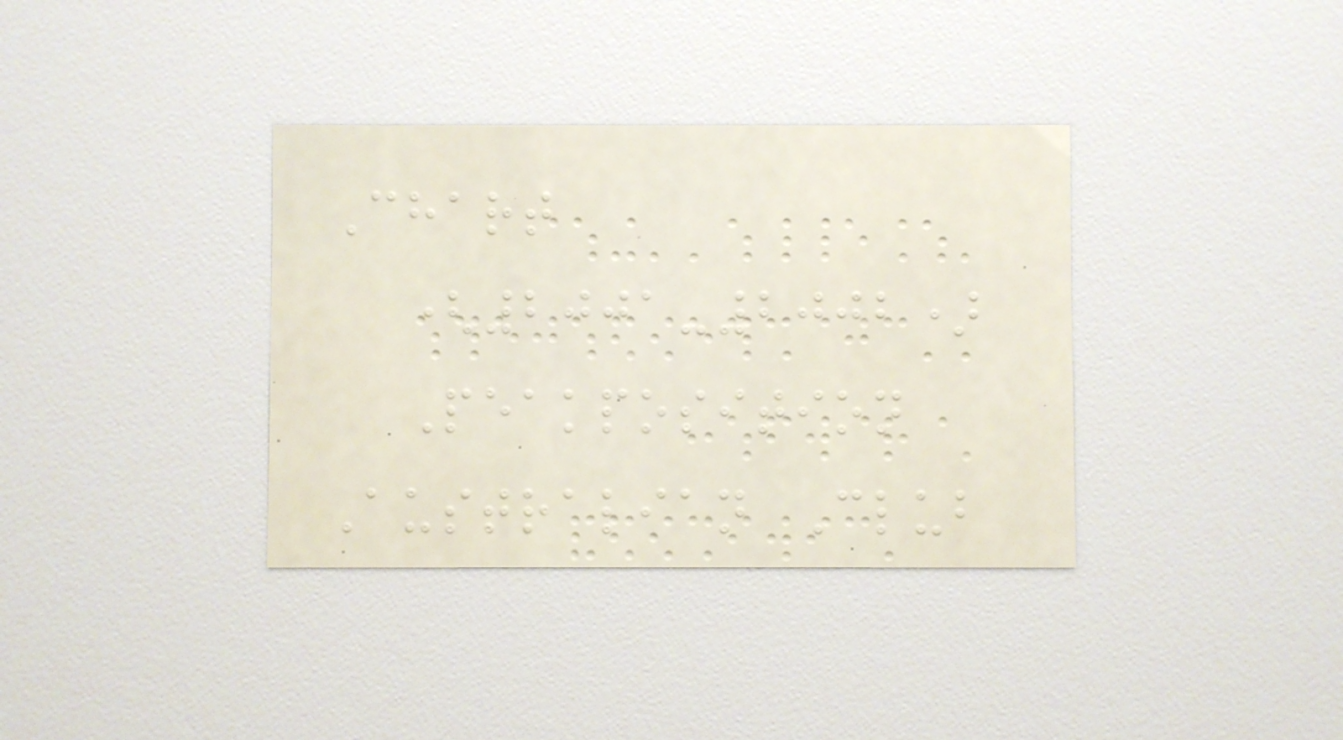Chart
(2001-2002)
Peakposition
Australian Club
